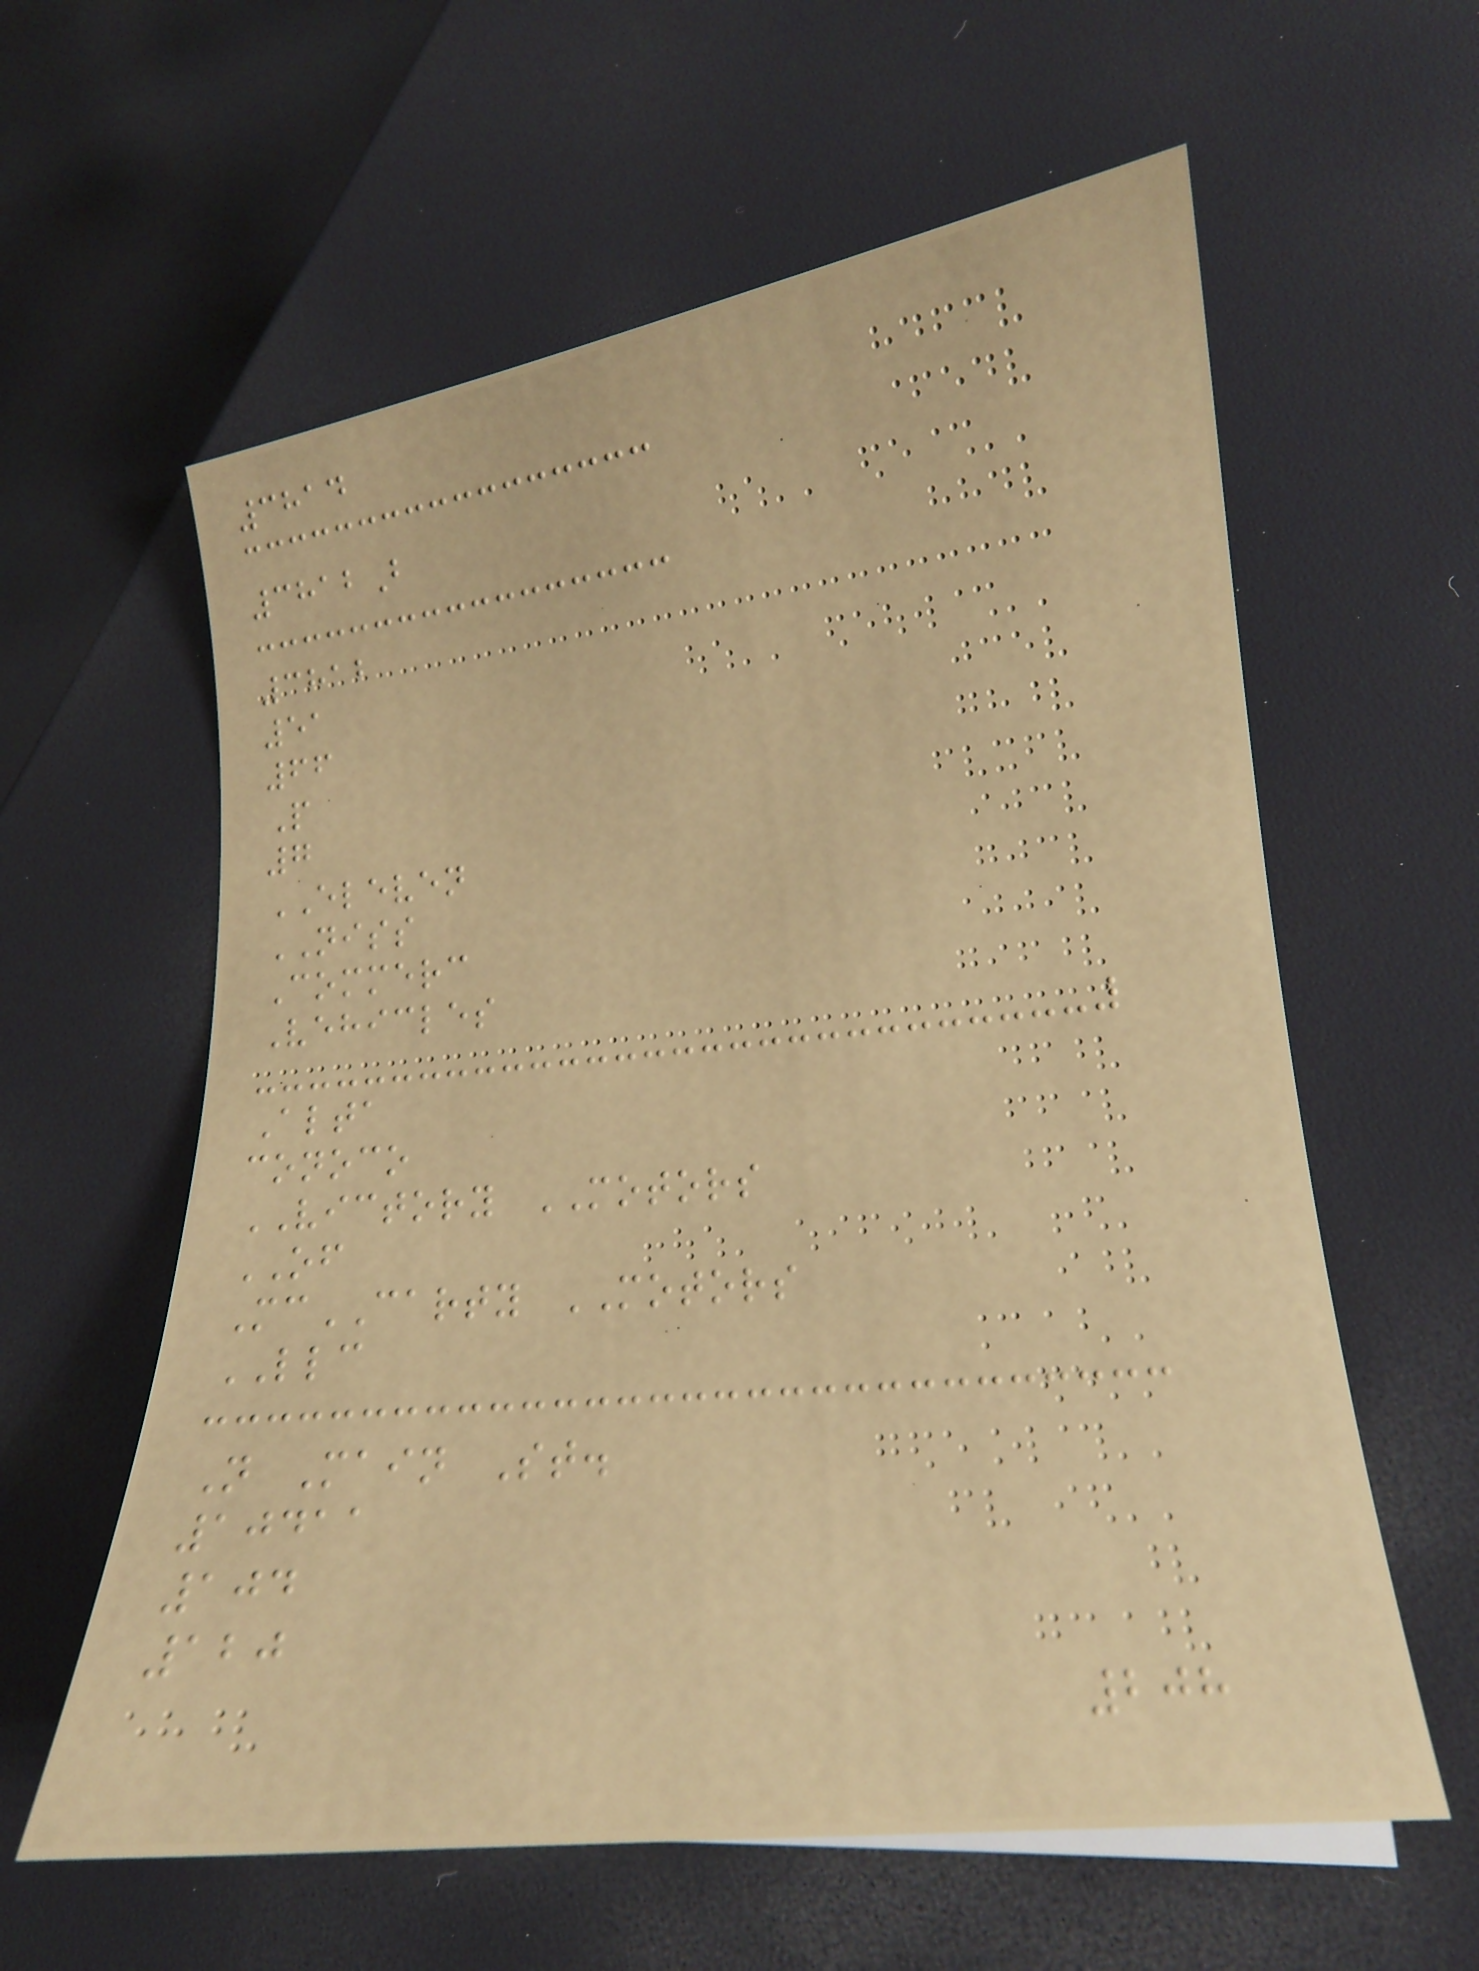3814
3812B
3812
51
66
P
7
ELEVEN
NISS
Commerc
Vehicles
Alta
conoco
VICTORY MOTORS
OF
McCARTY MOTORS
LLC
N Main St.
10411
104
120
208
